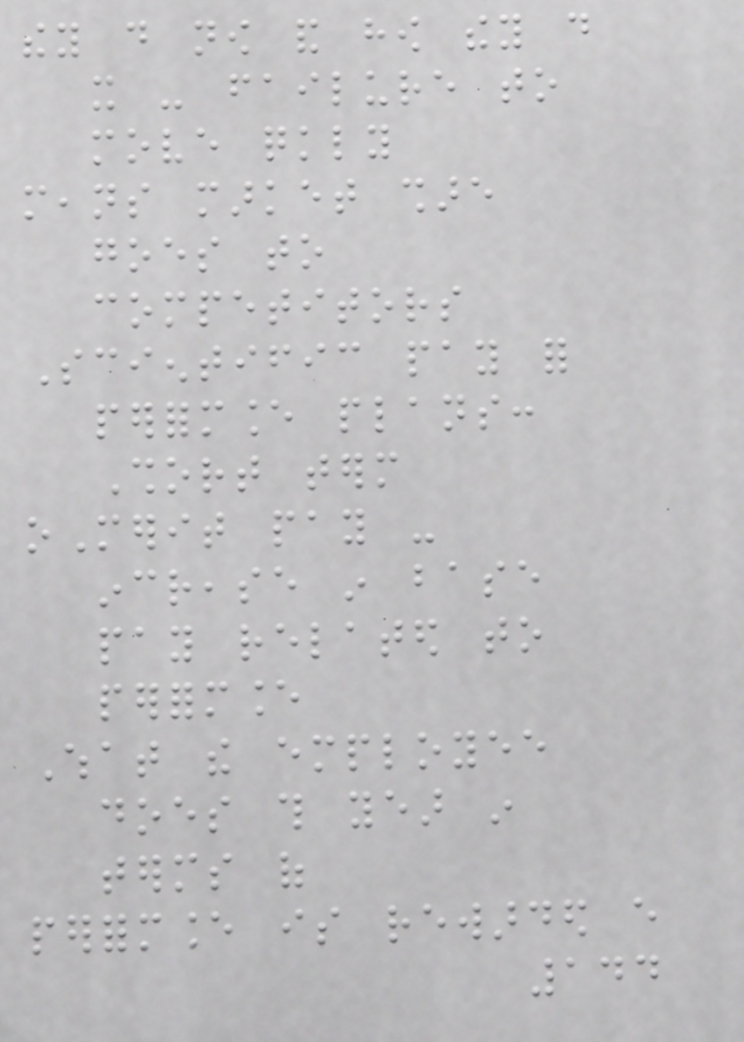they do now and how they do
it - failure to
move quickly
means market share
goes to
competitors
Scientific pay for
performance plans:
Short term
oMerit pay -
increase in base
pay related to
performance
What the employee
does this year in
terms of
performance is rewarded every
144
